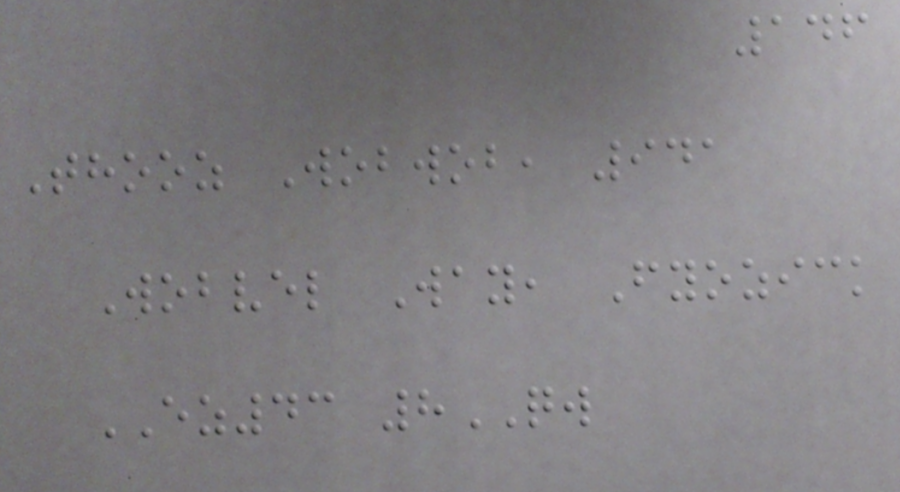146
Thooz Wobwob, 941
Wobvel Way, Fyozick
EZ43 8QW
